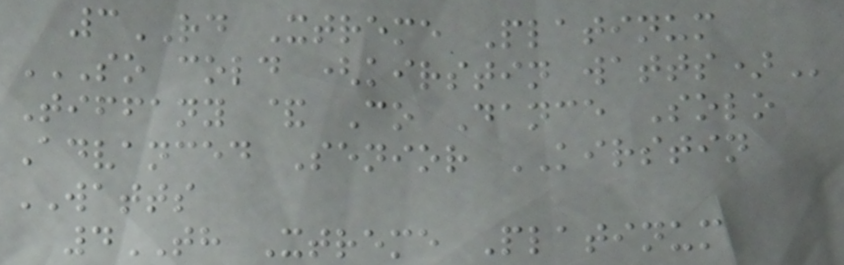3RD Xtreme Platinum
SO COLD (KIRSTIN WATTS)
Tiffany & Co Dance Solo
Advanced Senior KIRSTIN
WATTS
4TH Xtreme Platinum
